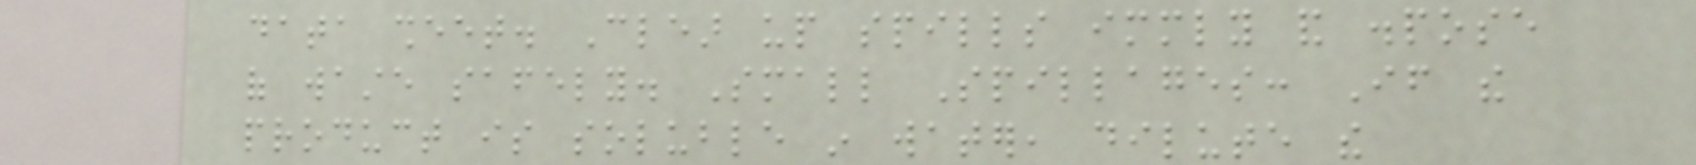data sheet. Clear up spills immediately and dispose
of waste safely. Small Spillages: If the
product is soluble in water, dilute the
